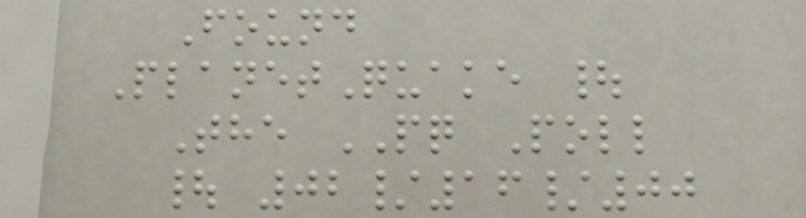Found
PlanetQuake |
The PQ Poll
| 02/16/00
